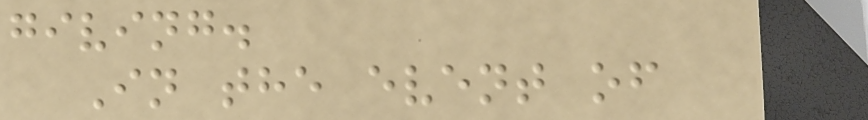giving.
In the event of
